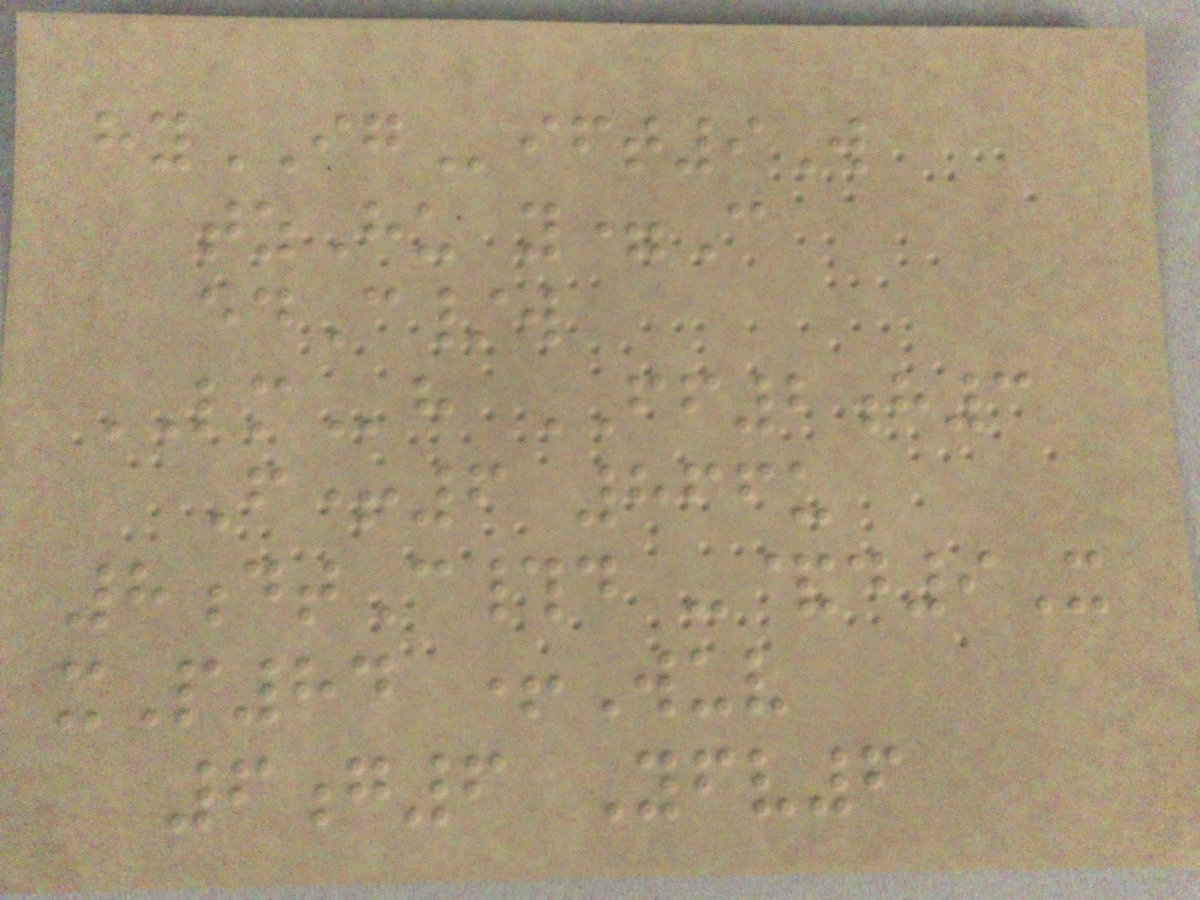hyIGift9W
tzHu y=C
edC/w
LMh FF2h3
F+6 866u
8dtC#d -&d9X
xP84 +Wuv
6g6 Yfv6
